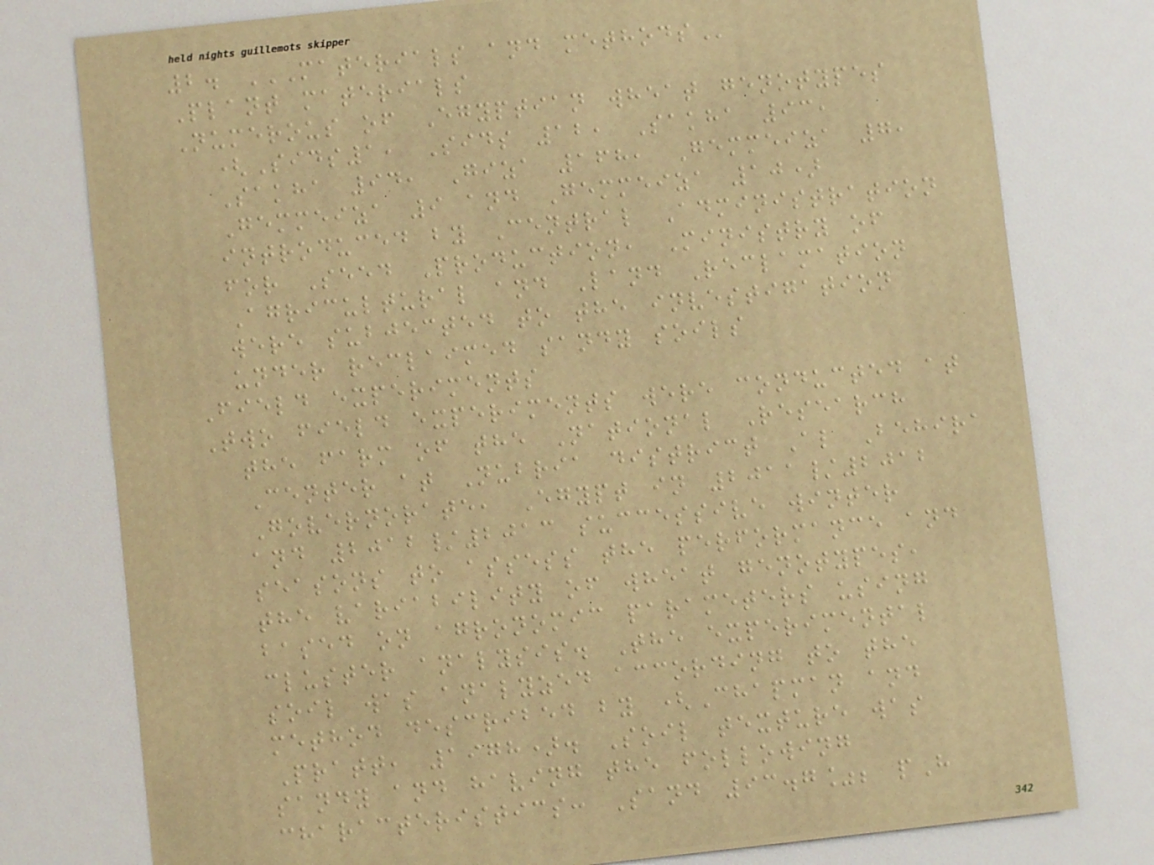2. MATERIALS AND METHODS
Plant materials
Numerous of Egyptian wheat genotypes
(Sids1, Sids 12, Sakha 93,
Sakha 94, Giza 168, Gemmeiza 7,
Gemmeiza 9 and Gemmeiza 10)
introduced by Central Administration
for Seed Production, Ministry of
Agricultural and Land Reclamation
were subjected to the investigation
under reclaimed sandy soils
Field experiments
Two field experiments were conducted at
the farm of the National Research
Center at Nubria district Al Behira
Governorate, Egypt in 2011/2012
and 2012/2013 successive winter
seasons to assess the performance and
the variability of wheat genotypes,
based on agronomic parameters using
cluster analysis. The experimental
soil was analyzed according to the
method described by (Chapman and
Pratt, 1978). Soil texture was
sandy and having the following
characteristics: Sand 93.7%; pH
